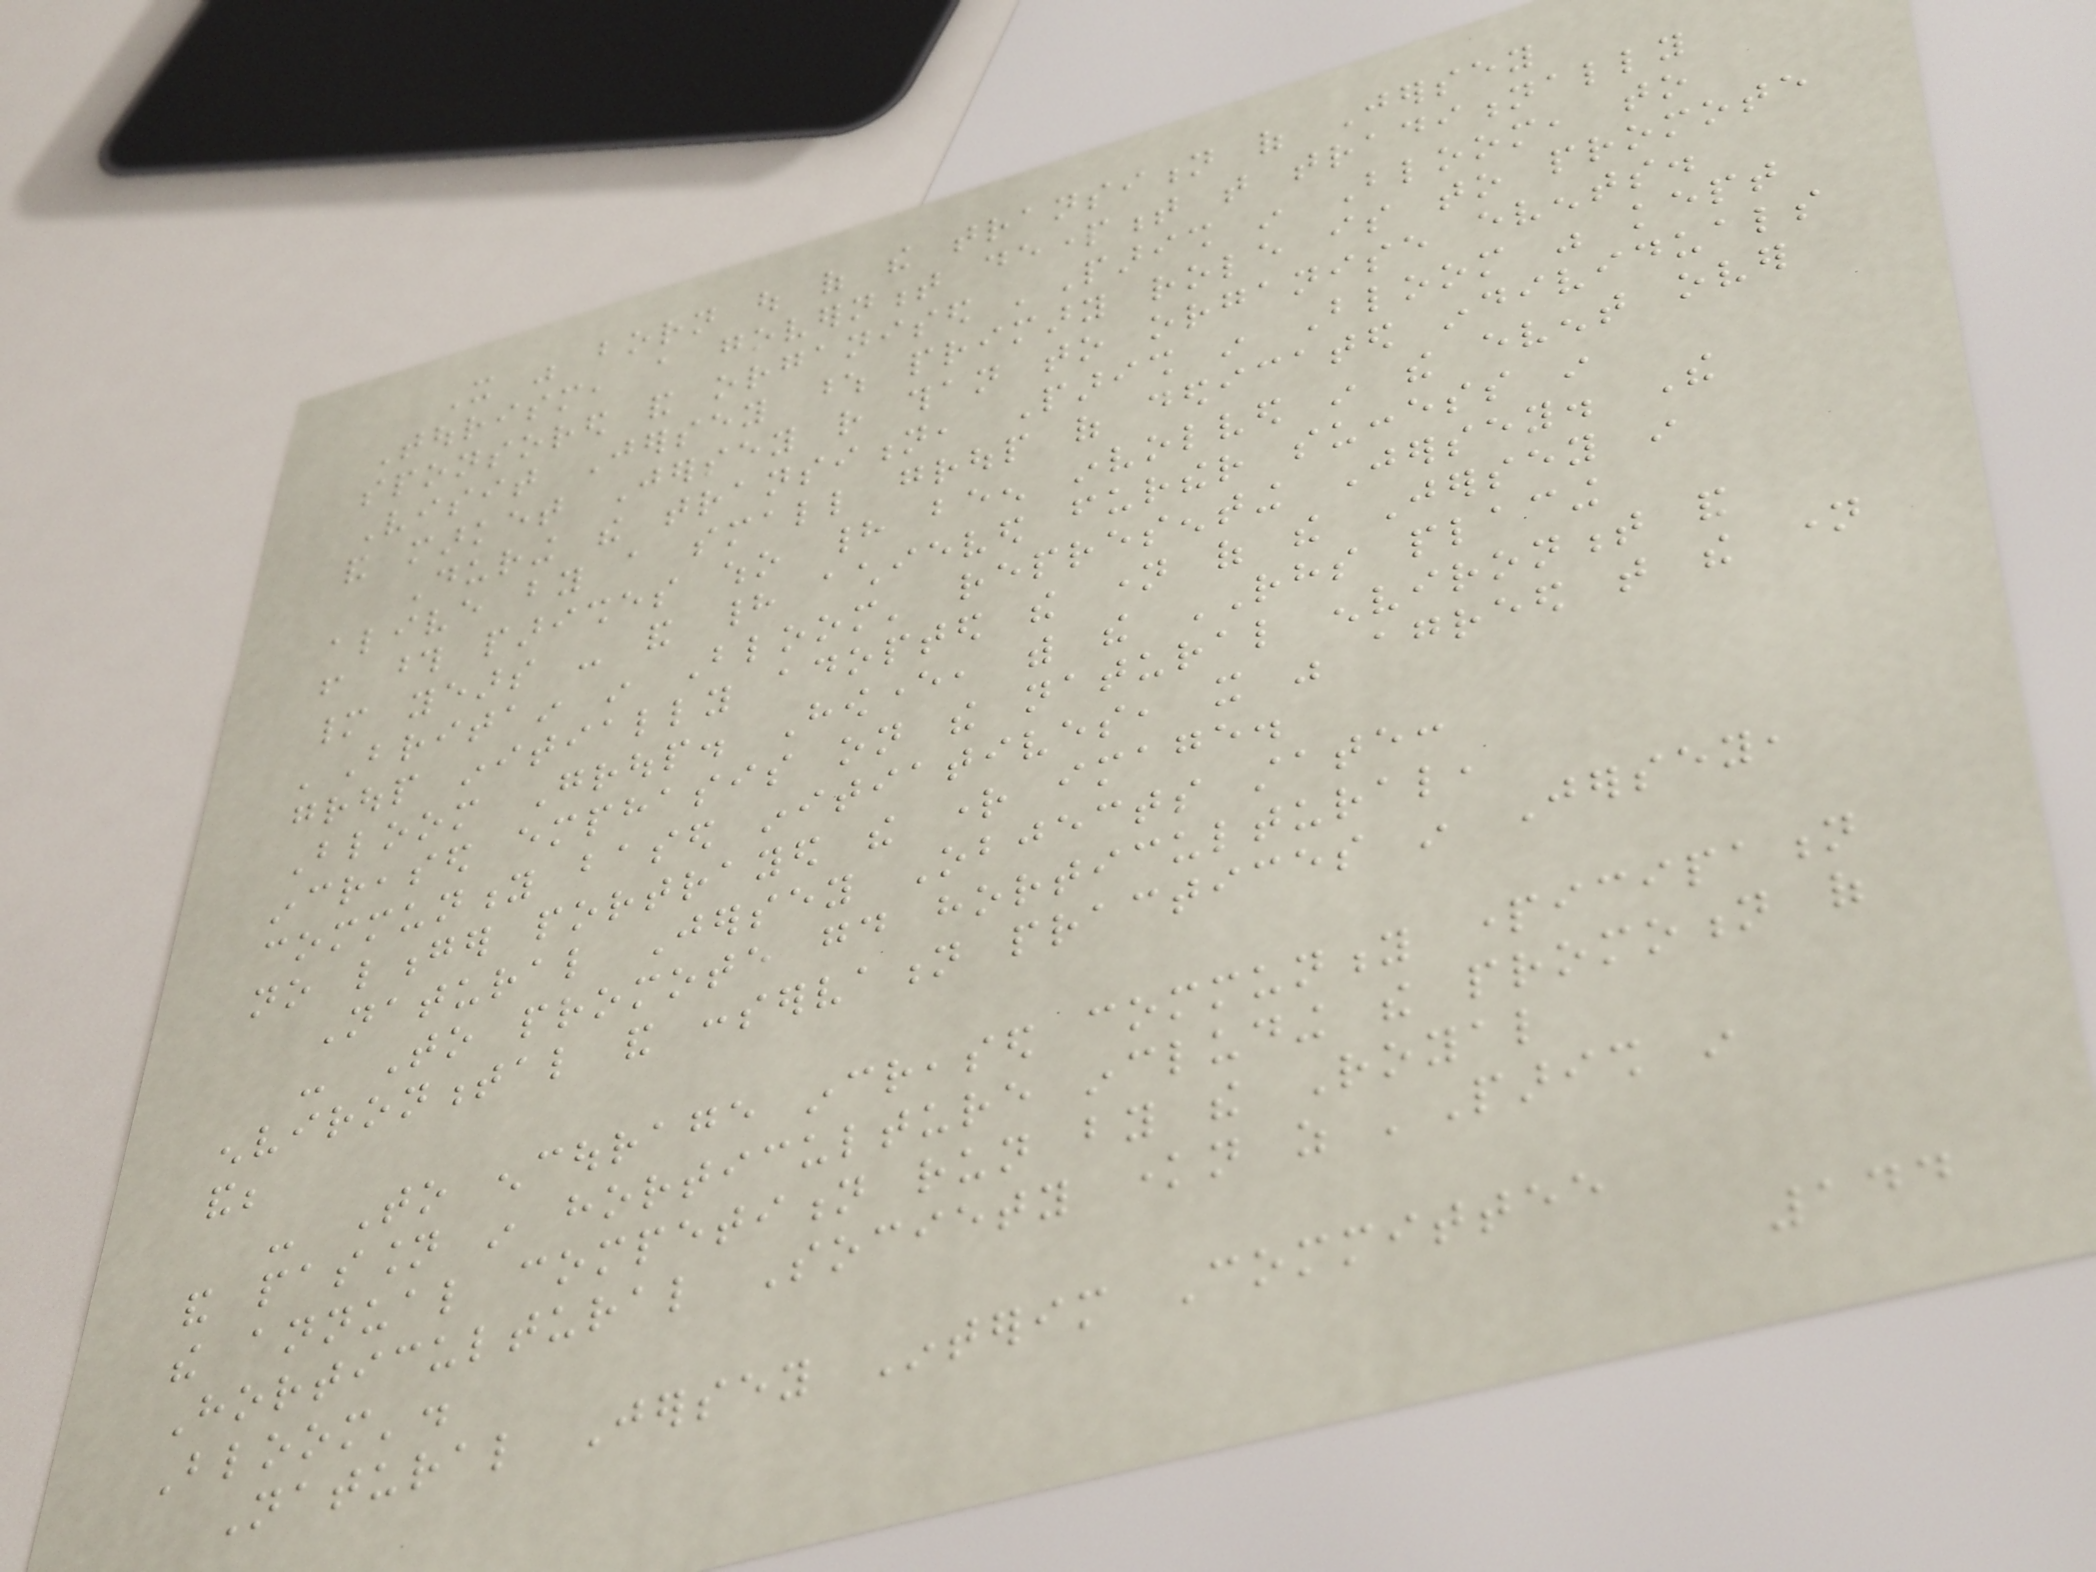It was born out of the transition of Jersey
Tourism, a government department that traditionally
sponsored and organised 'Parish in Bloom, to
Visit Jersey whose primary role is to promote
and market Jersey rather than to organise events.
During the transition, Parish in Bloom was kept
alive by a small group of dedicated individuals
from those parishes who had been involved in the event over
many years - and had achieved further success in
'Britain in Bloom' representing Jersey. The
group initially adopted the name of the Jersey in
Bloom Group. However, with the RHS placing
increased emphasis on the natural environment and
community based initiatives, it was agreed that the name
no longer portrayed the right image.
Natural Jersey Objects state:
- To promote good horticultural,
environmental and conservation practices in Jersey,
and;
- To encourage increased community participation
and passion in horticulture including the promotion of
the annual competition run by the Royal
Horticultural Society known as 'Parish in
Bloom'.
Natural Jersey Interim Committee
144
